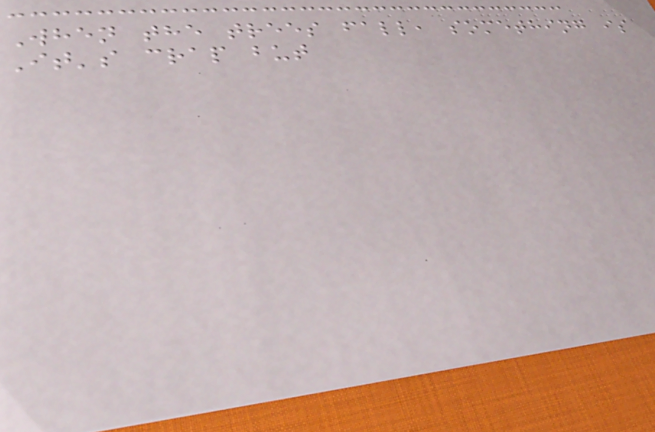When the trees fall, something is
It's crap but
